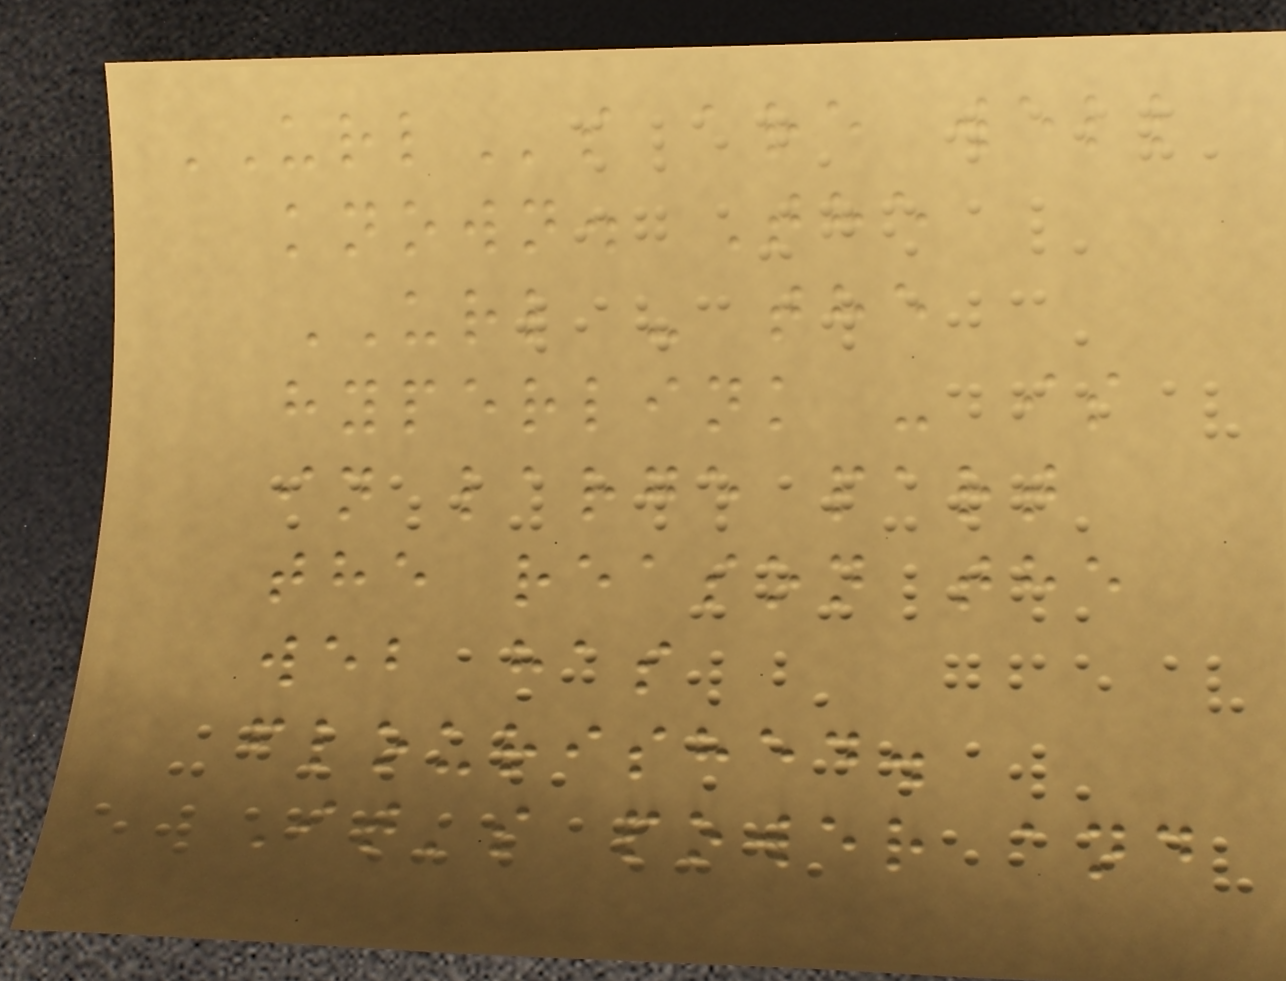URLs are well
known. The
URL - the
hyperlink - is
in large part
the reason the
web has
flourished.
It's power and
